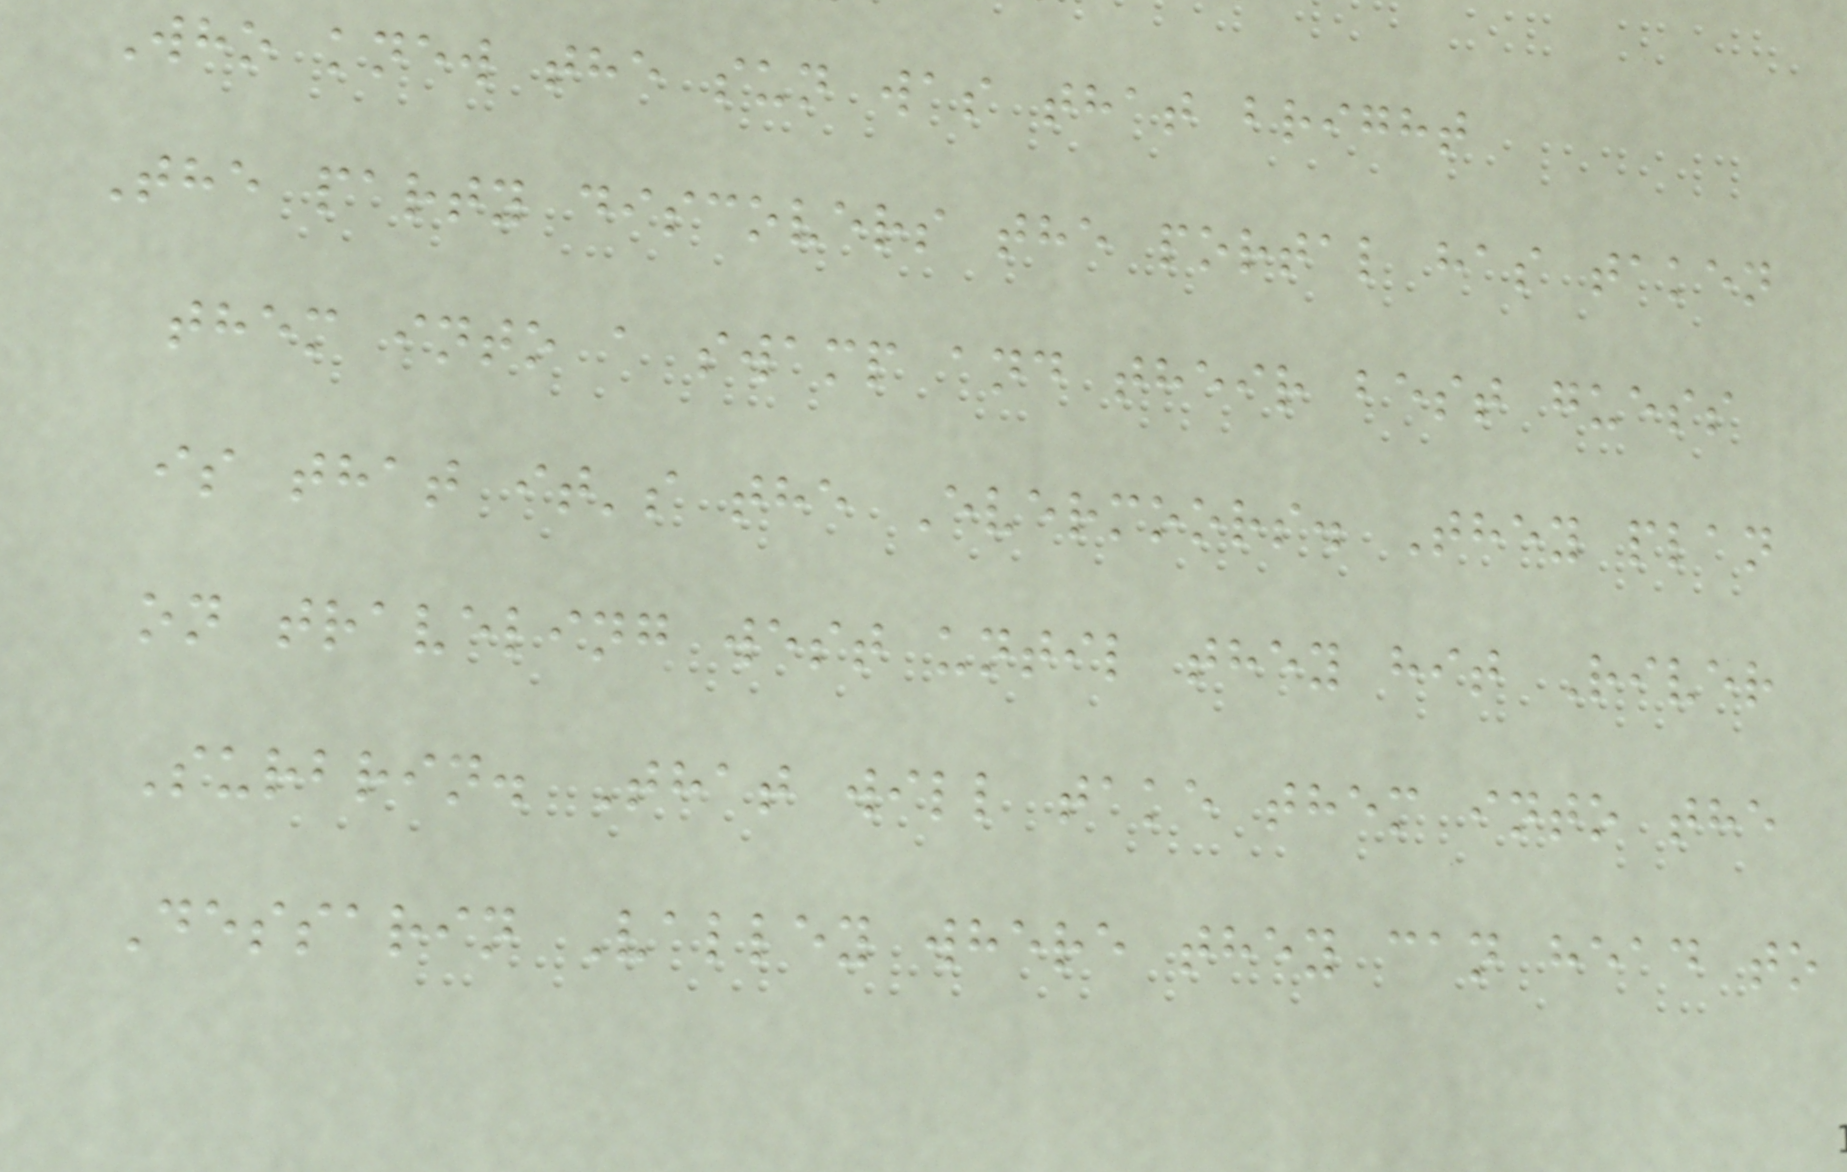Who knew the sun was that bright
The party discovers the portal has taken
them into a swamp and their best guess
is that it's the Evermoors. They plan
on traveling west until they hit River
Surbrin. That will take them into the
Dessarin Valley where they can head to
